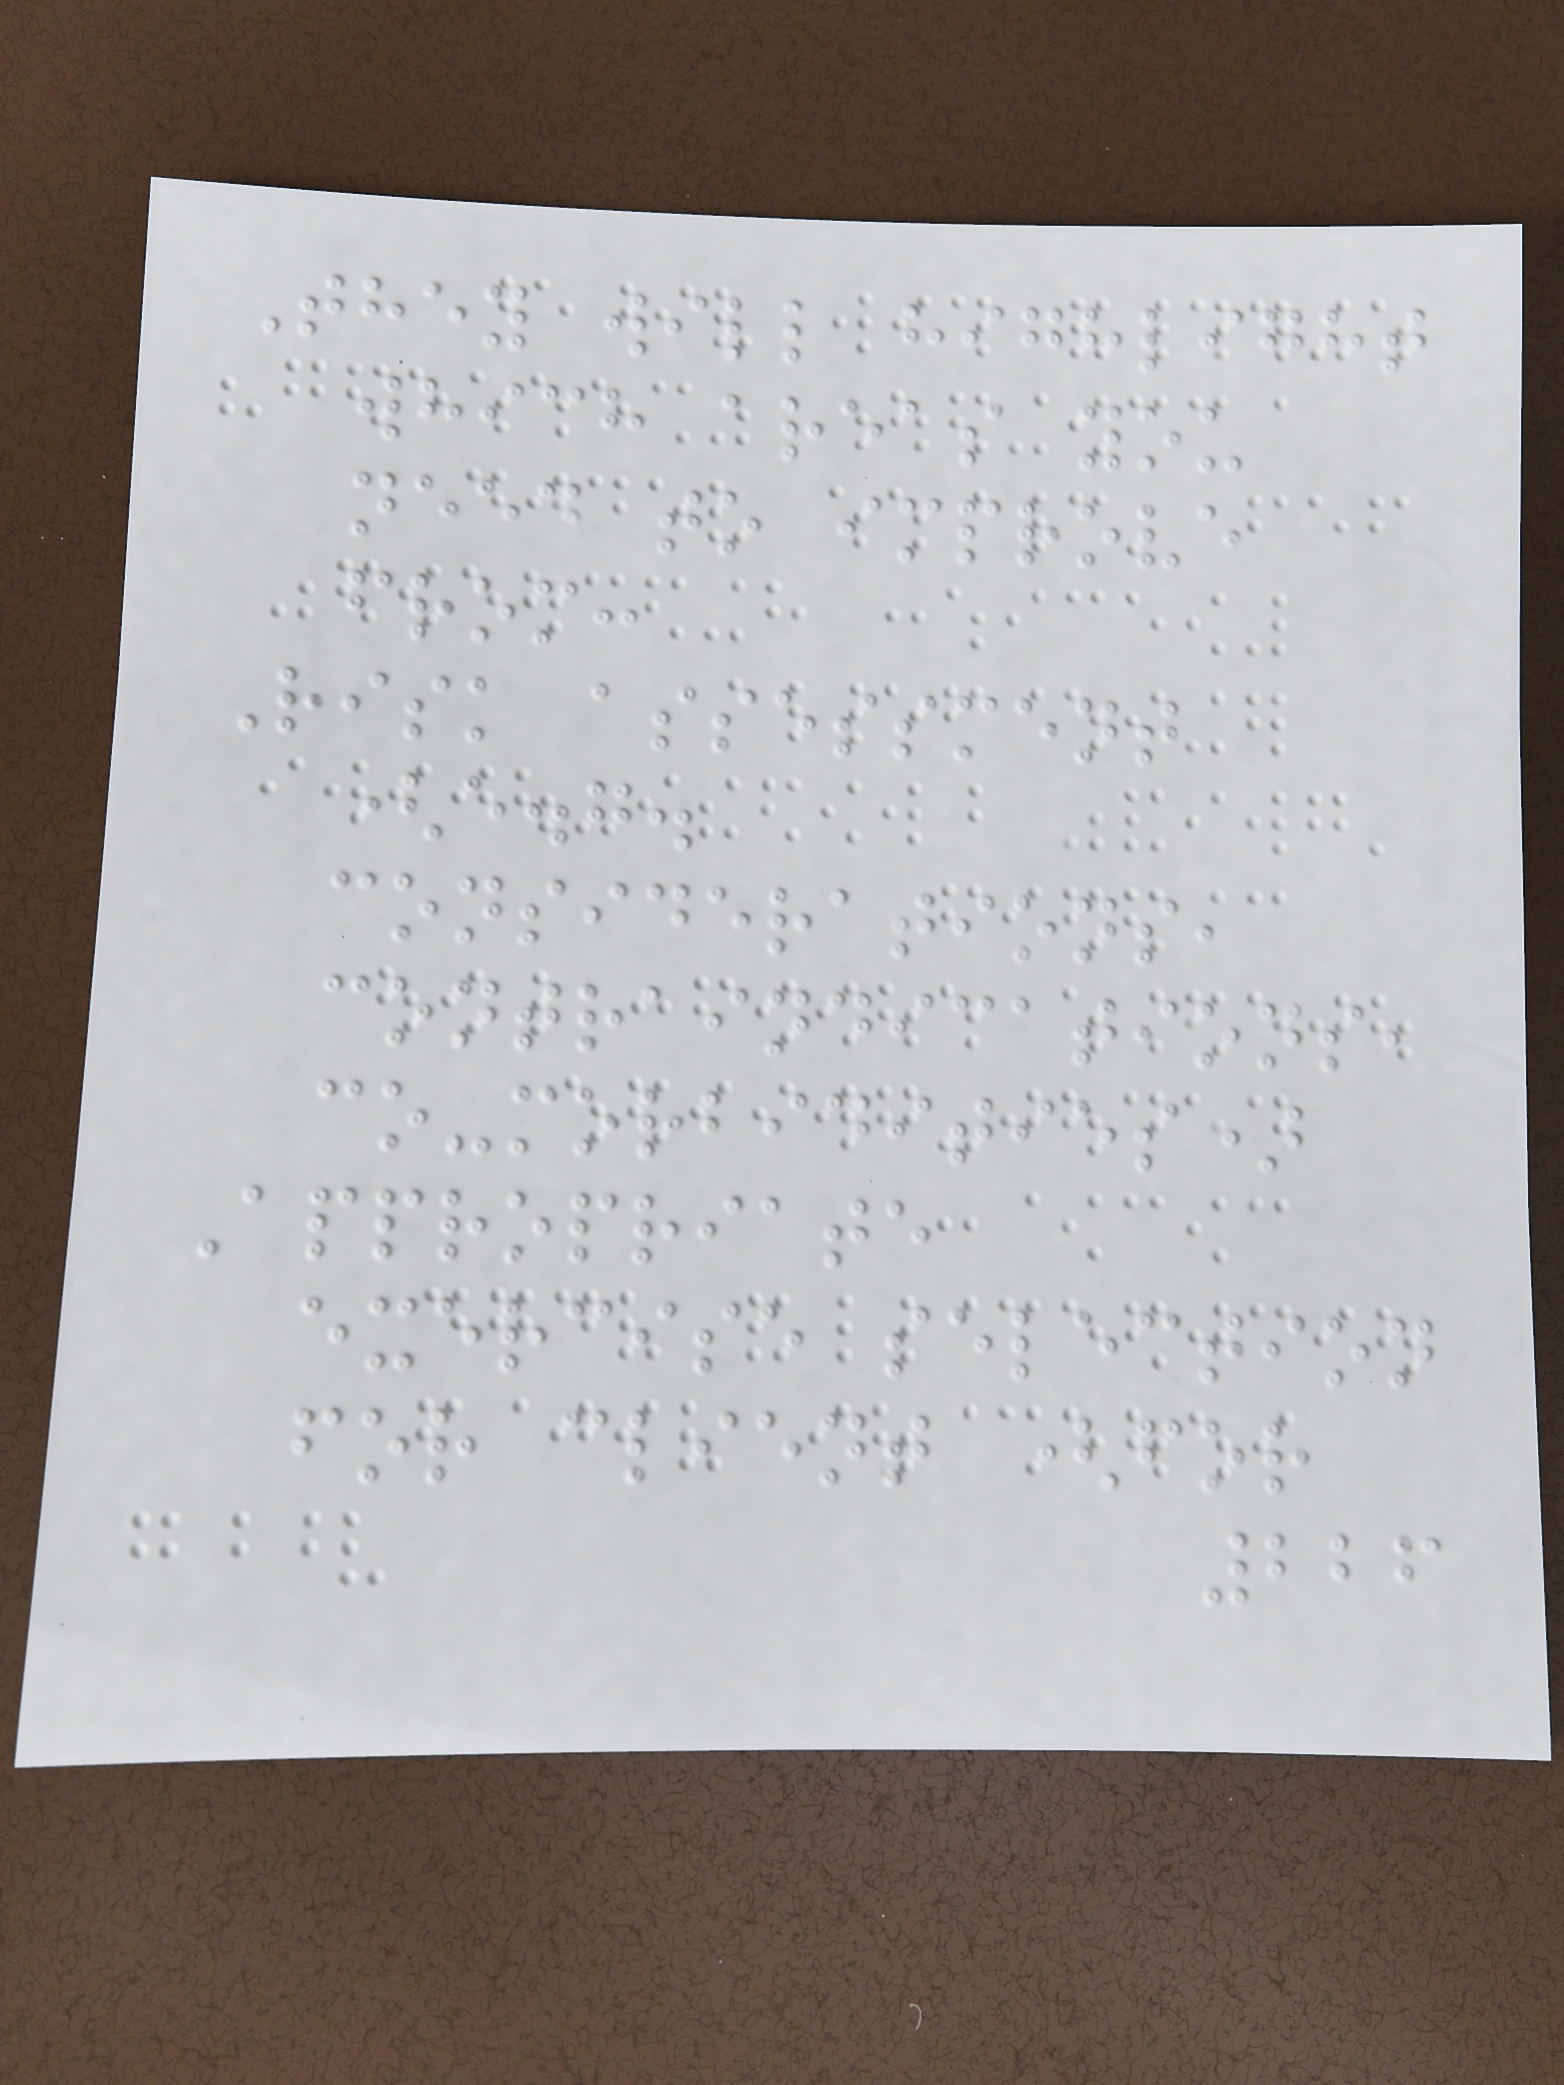They will highlight
which areas you
need to improve
from:
Risk assessment
(e.g.
considerations,
contraindications,
co-morbidities)
Appropriate
exercise selection
for client (for
226
